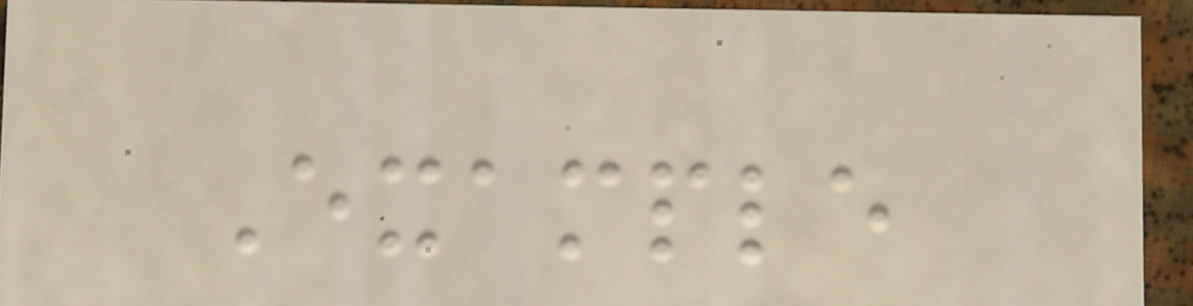Example
